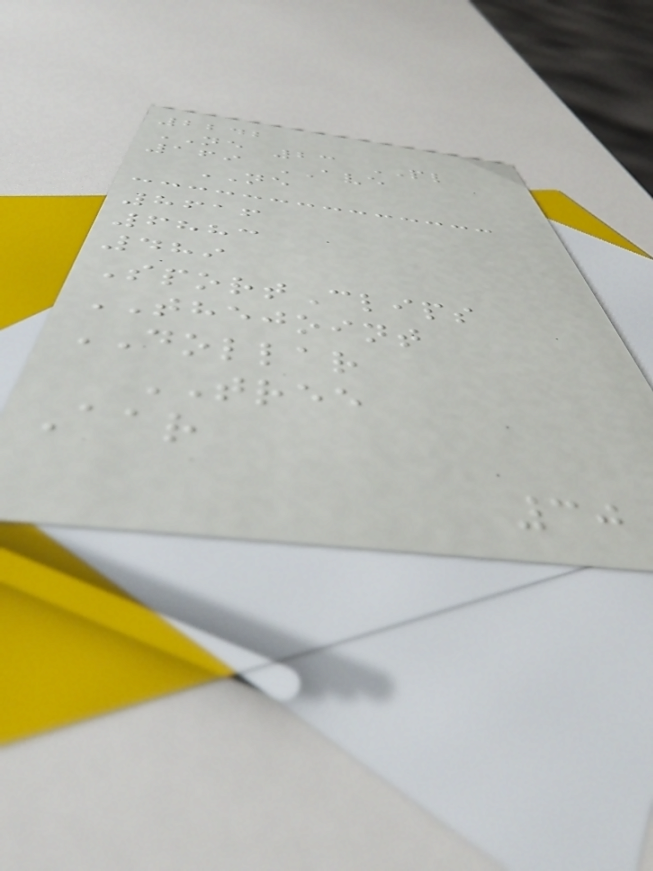2242
NE 23 PL
169 AVE
NE
8616
6883
489
SportClips
THEJOINT
DOLLAR
TREE
Aar
30
